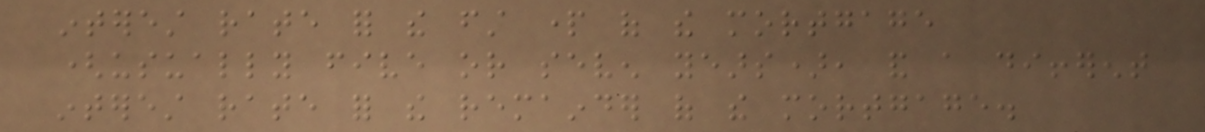interest rate for the first part of the mortgage
(usually five or seven years), and a different
interest rate for the remainder of the mortgage.
